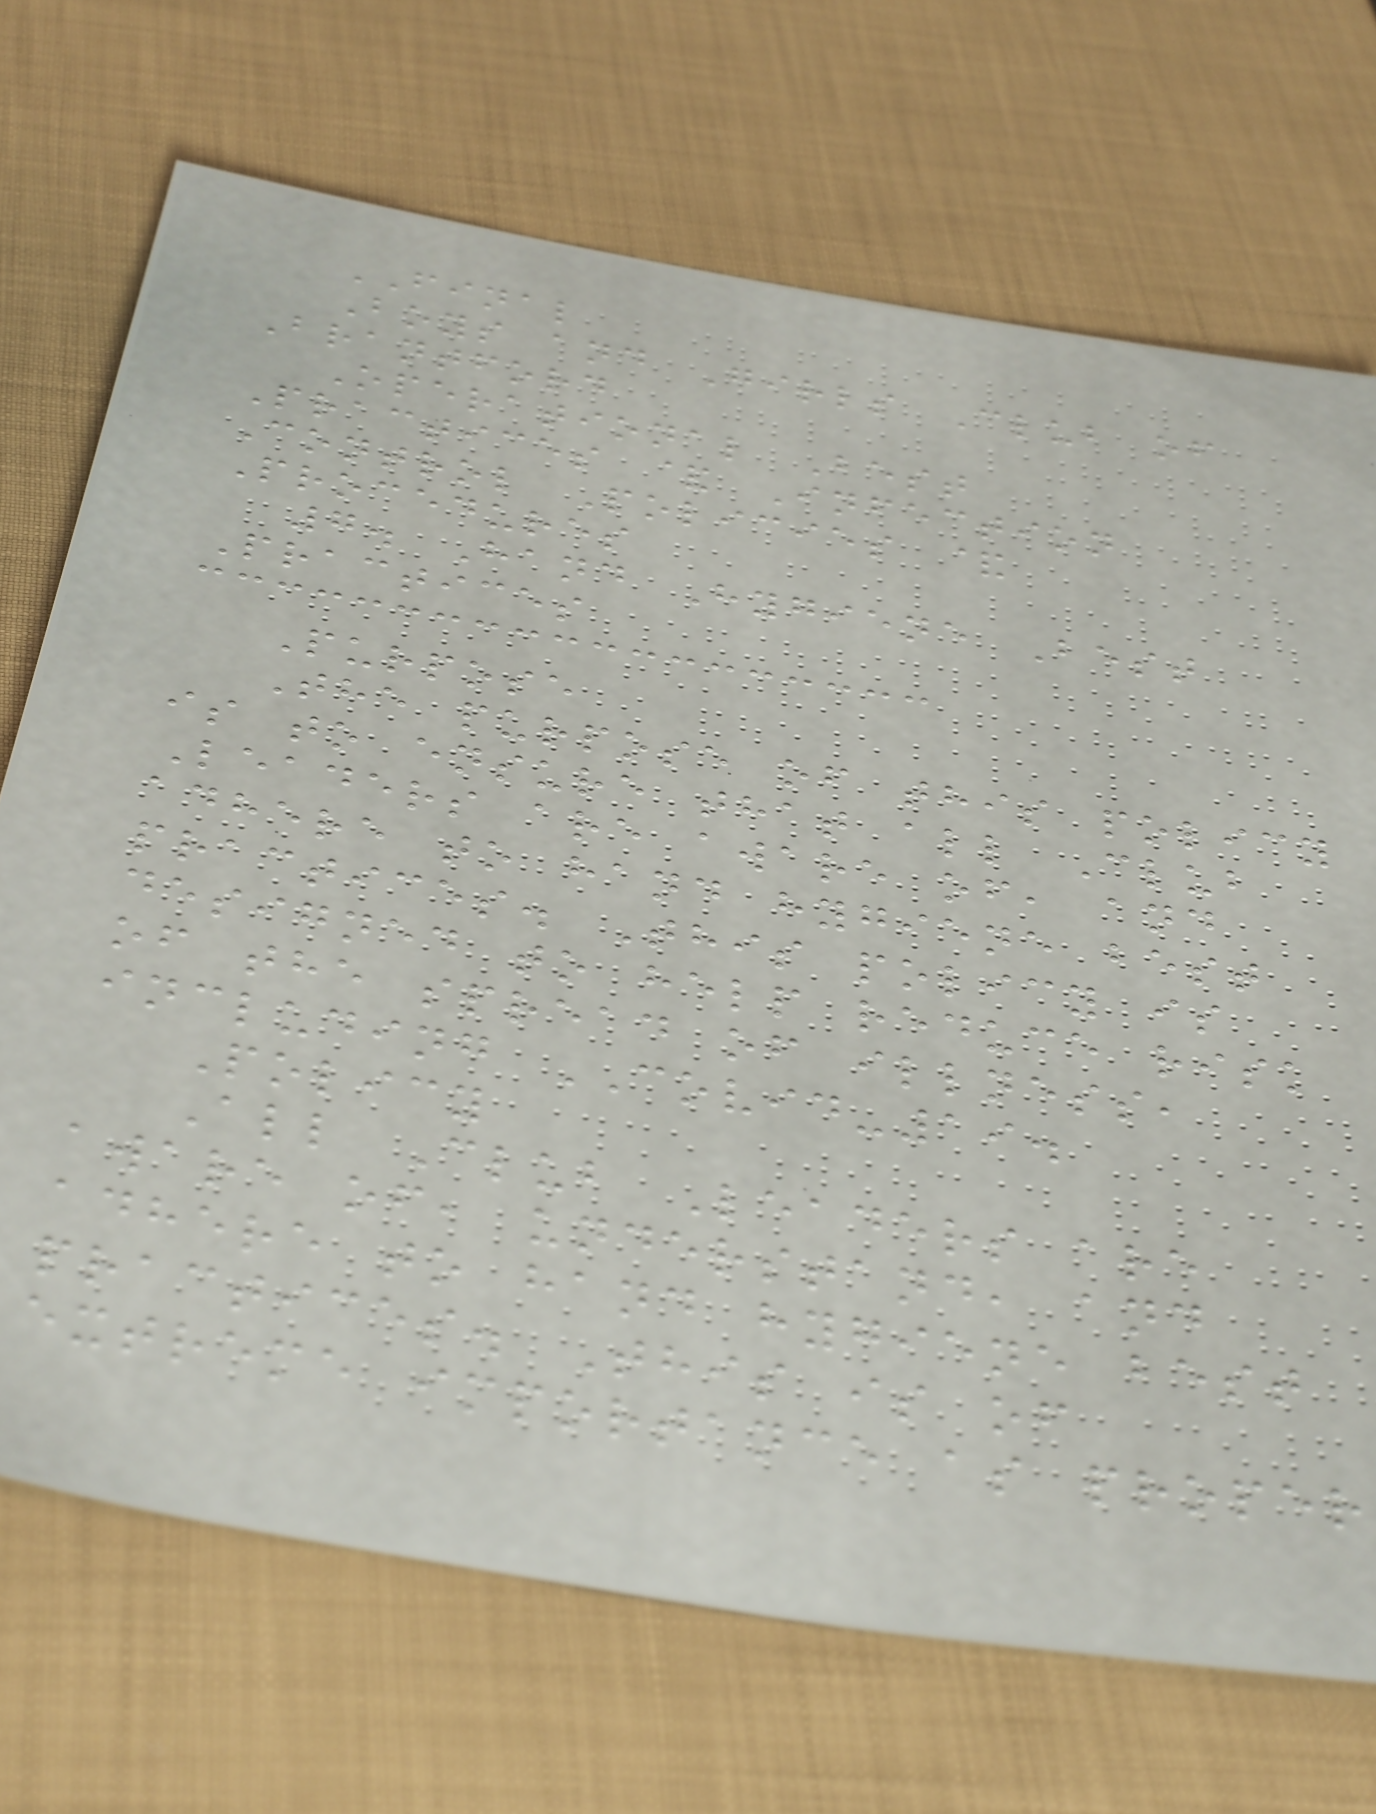FINAL
Boys and Girls Club of
Brantford
Operational Best
Practices & Infection
Control Policies &
Procedures
7. Hand Hygiene Best
Practices
Purpose
The purpose of this policy
is to ensure that all Club
Leaders are aware of, and
adhere to hand hygiene best
practices. This policy is
designed to help reduce risk
of the spread of illness,
including COVID-19.
Policy
All Club Leaders are
aware of, understand, and
adhere to hand hygiene best
practices. This is of
extreme importance as proper
